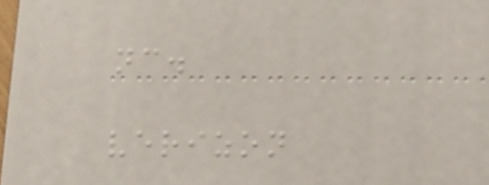nc.
verizon
